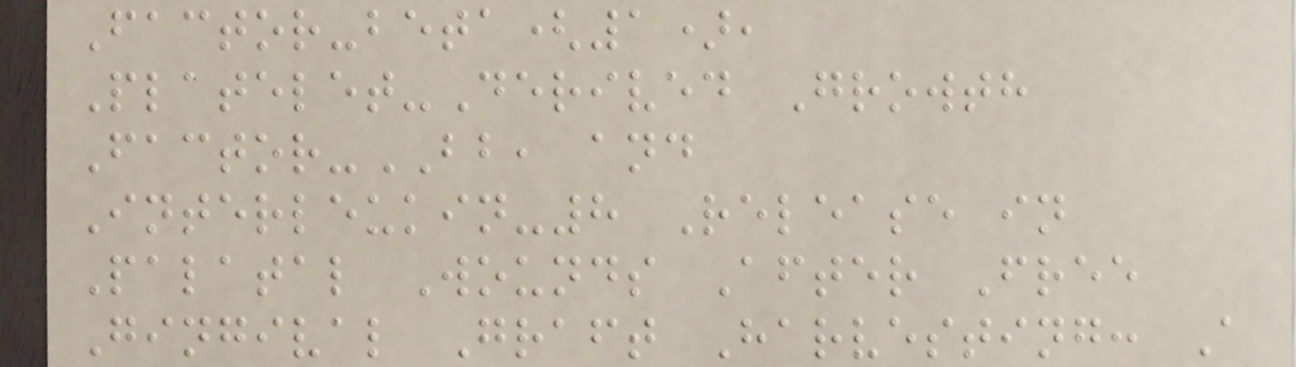Factor-beta(1),
Platelet-Derived Growth
Factor-BB, and
Interleukin-8 Release in
Palatal Wounds After Free
Gingival Graft Harvesting: A
